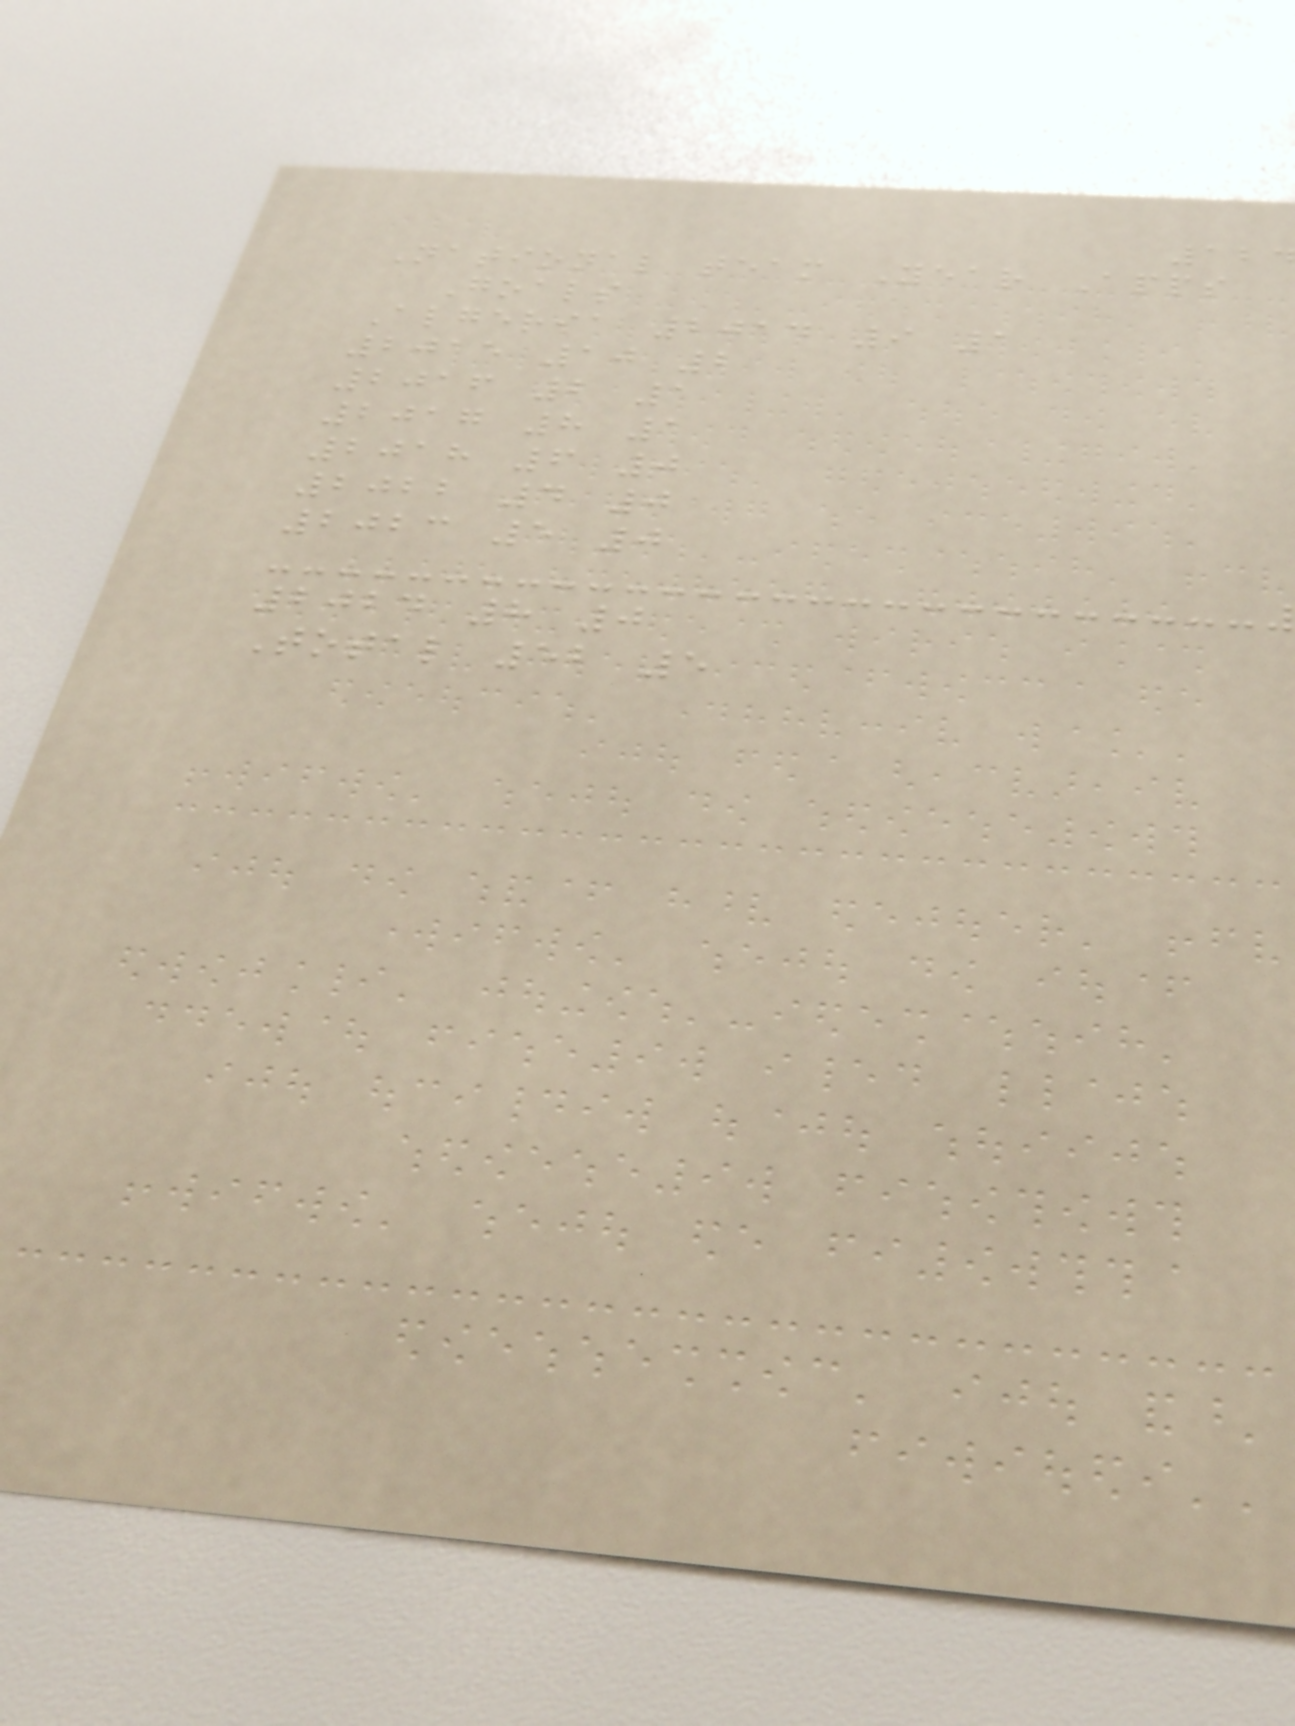National team Year Apps
Goals
Algeria 2014 9 1
2015 10 2
2016 2 1
2017 8 1
2018 6 0
2022 4 0
2023 5 0
2024 8 0
Total 52 5
